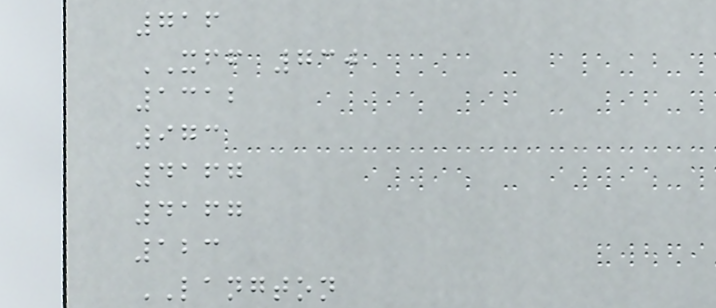716
XFF 730
1312
973
4167
4167
123
LANGTON
